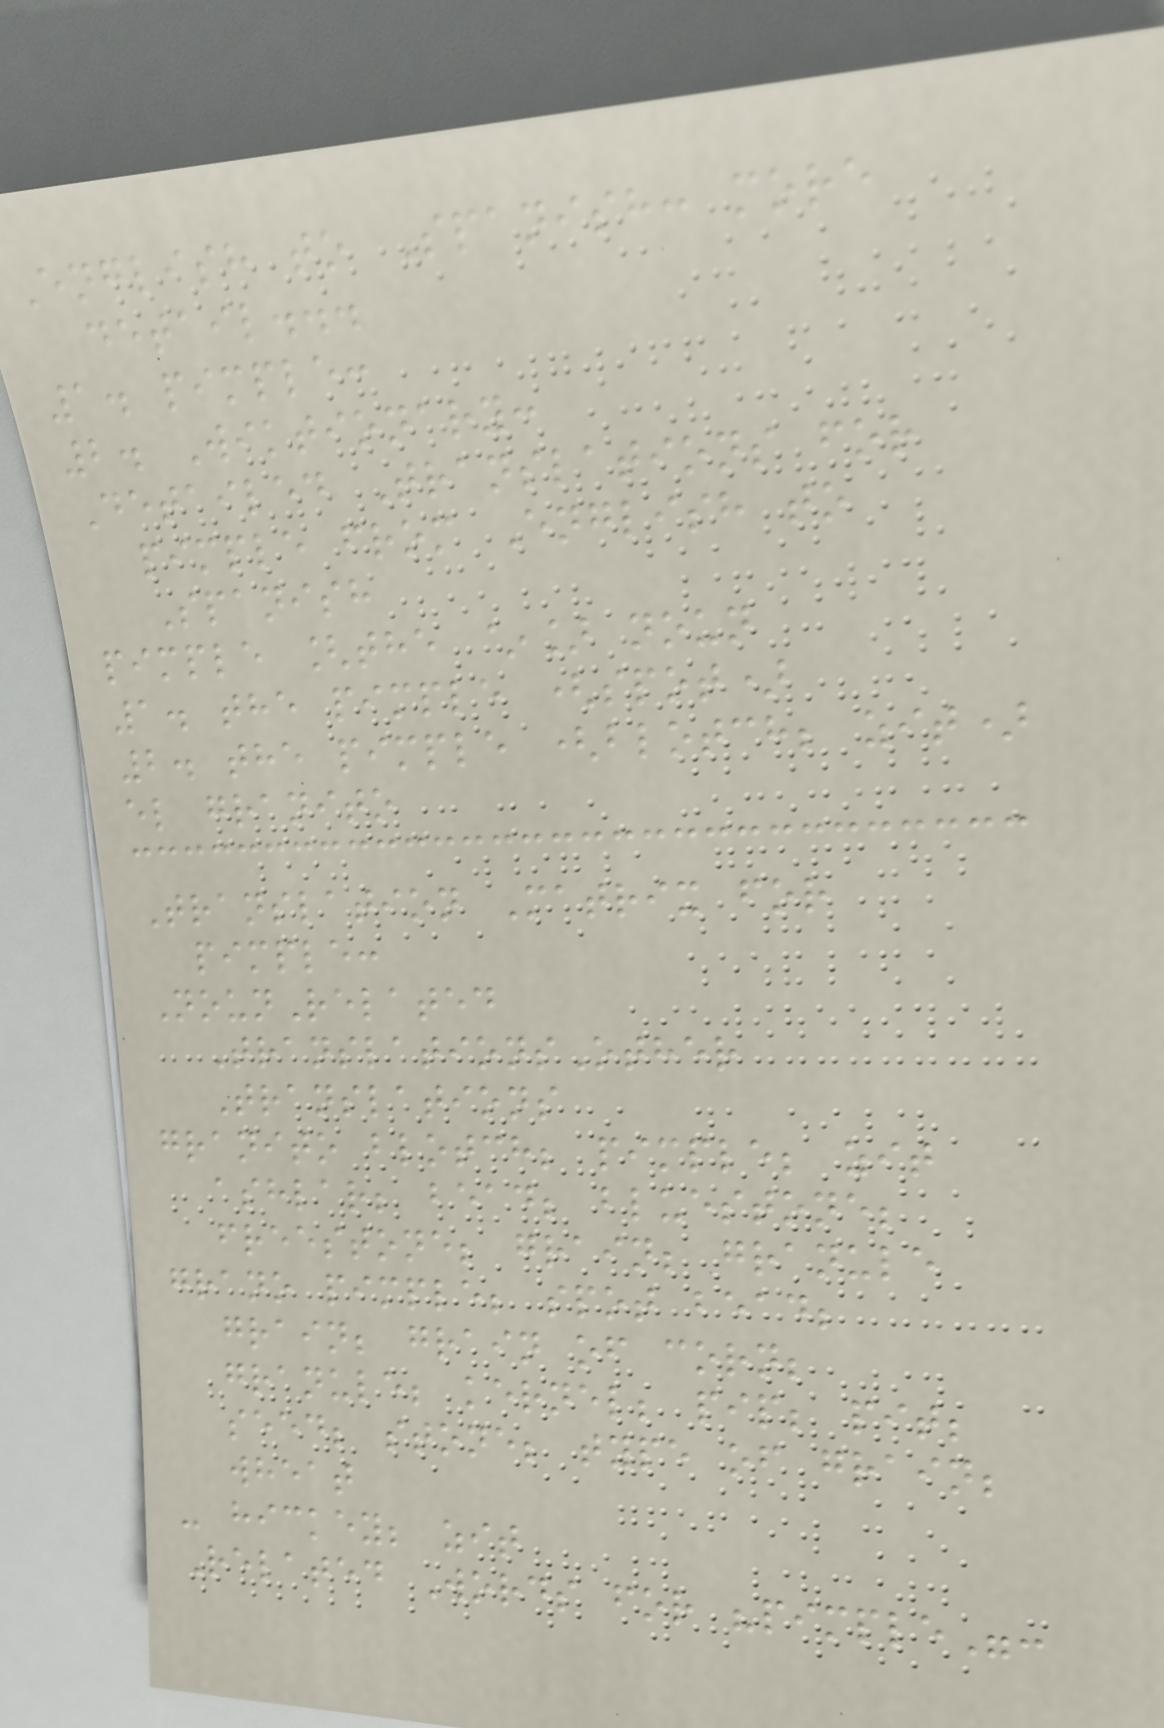English to Spanish: more
detail...
1. pimple:
2. Wiktionary:
Detailed Translations for
pimple from English to
Spanish
pimple [the ~] noun
1. the pimple (spot)
2. the pimple (blotch; zit)
el granito
Translation Matrix for
pimple:
NounRelated
TranslationsOther
Translations
granito blotch; pimple; zit
ashlar; bead; bluestone;
freestone; grain; granule
grano pimple; spot bead;
grain; grain of corn;
granule; kernel; pip; pit;
seed; stone; type of grain;
wheat
- hickey; zit
Related Words for "pimple":
